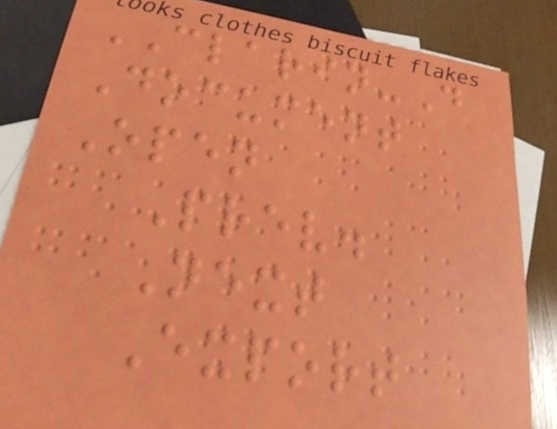CLARIN-D
Document
Open
Prev.
Next
Export
